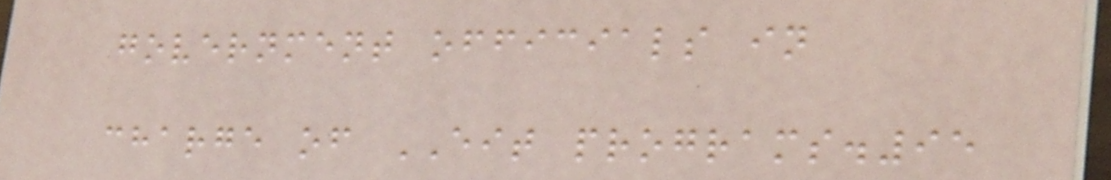government officials in
charge of EIT programs.95
